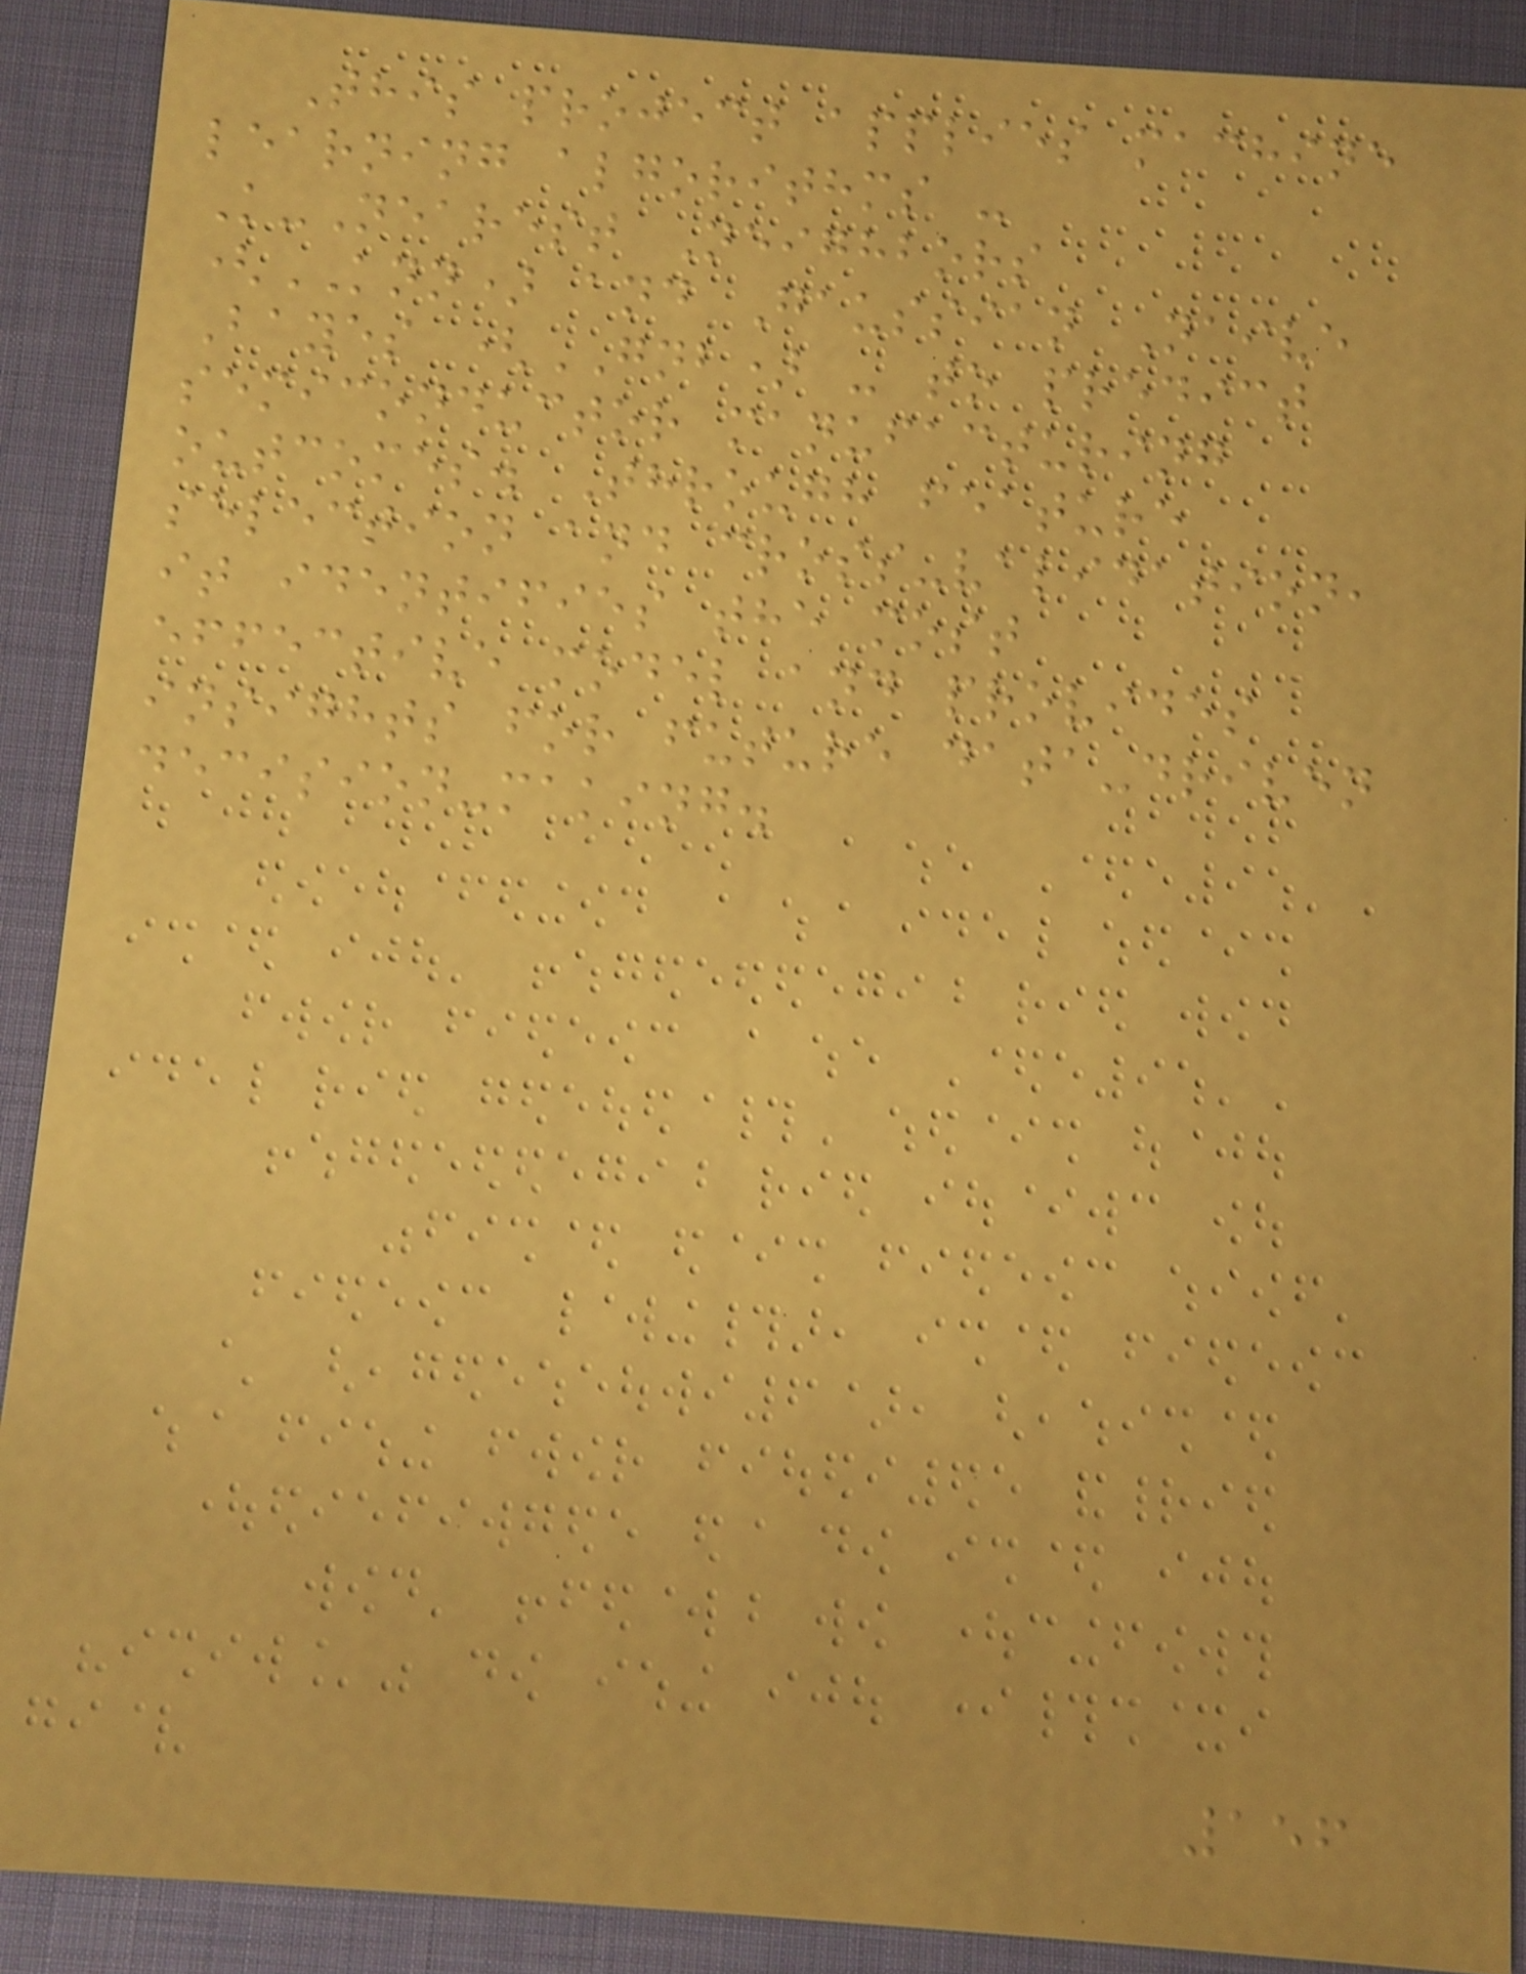This project applies machine
learning algorithms -
K-Nearest Neighbors
(KNN) and Gaussian Naive
Bayes (GNB) - to predict
semiconductor manufacturing
outcomes. Through feature
selection and cross-validation,
it identifies the most
effective model and provides
insights for future data-driven
decision-making.
156
